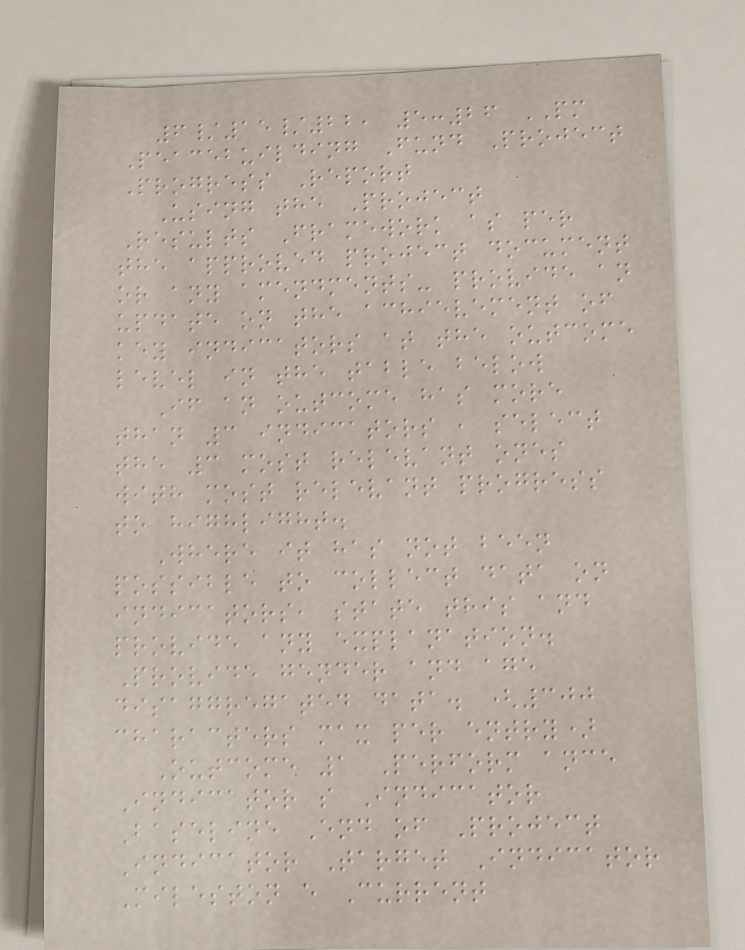6/15/22, 5:26 PM
Peacebuilding Fund Project
Progress Report
Using the Project
Results Framework as per
the approved project document
or any amendments- provide an
update on the achievement of
key indicators at the outcome
level in the table below
If an outcome has more
than 3 indicators , select
the 3 most relevant ones
with most relevant progress
to highlight.
Where it has not been
possible to collect data on
indicators, state this and
provide any explanation.
Provide gender and age
disaggregated data. (300
characters max per entry)
Outcome 1 Perform ance
Indicator s Indicator
Baseline End of Project
Indicator Target Indicator
Mileston e Current
